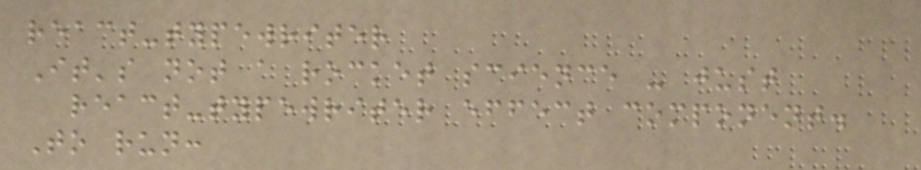react-typewriter
It's not a rocket science - just
react-typewriter effect component.
To run:
